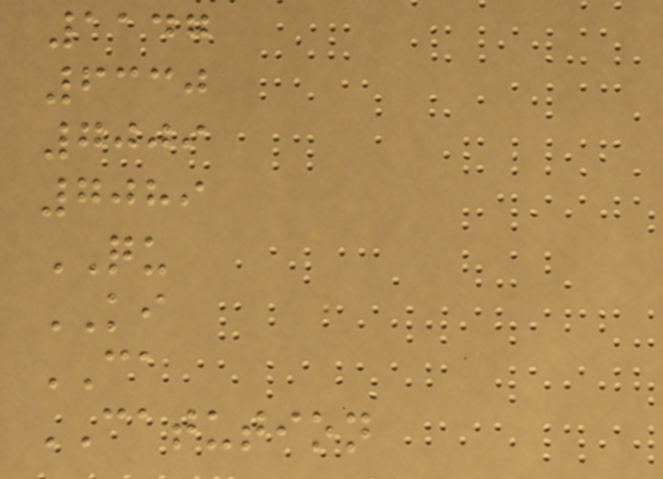1147
6330
7009
7089
QU
KI
CA
CATUTION
